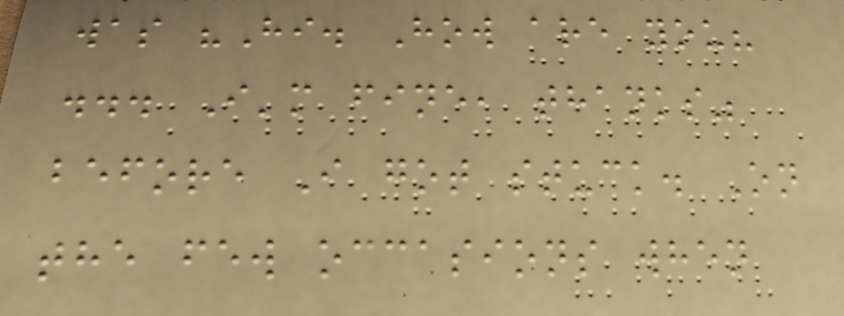was "Hi. How are you?
... I'm fine, thanks"
before I got stuck. On
the few occasions when
